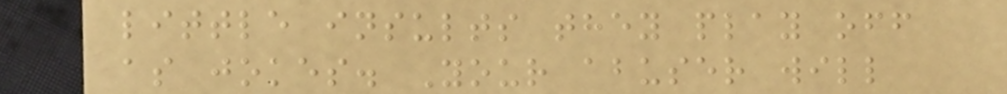little insults they play off
as jokes. Your abuser will
